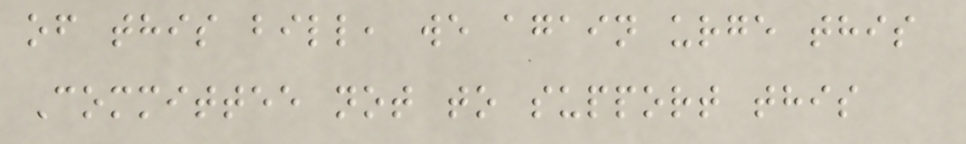of this bill, we again urge this
Committee not to support this
